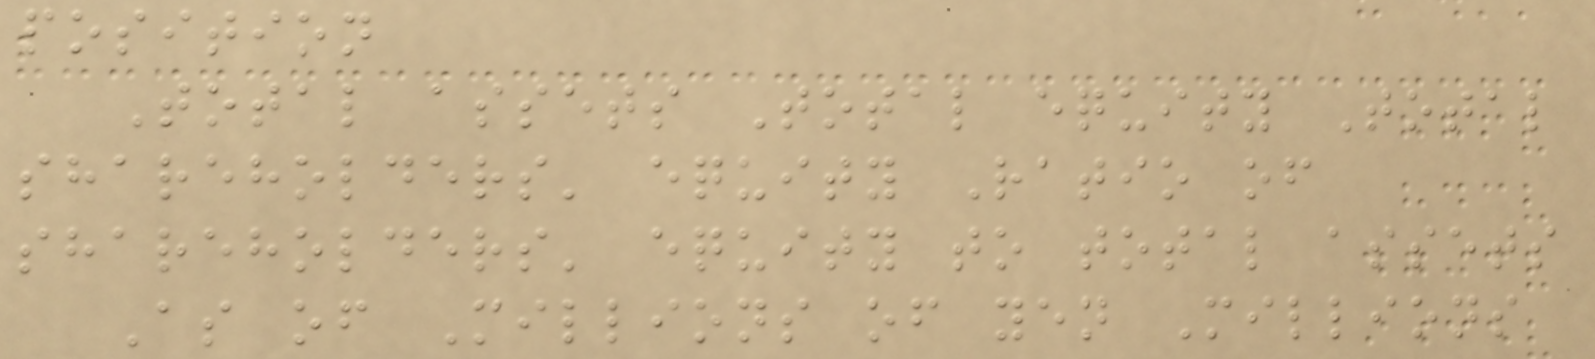position
Total assets Total equity Total
shareholders' equity Ratio of
shareholders' equity to total assets
As of Millions of yen Millions
